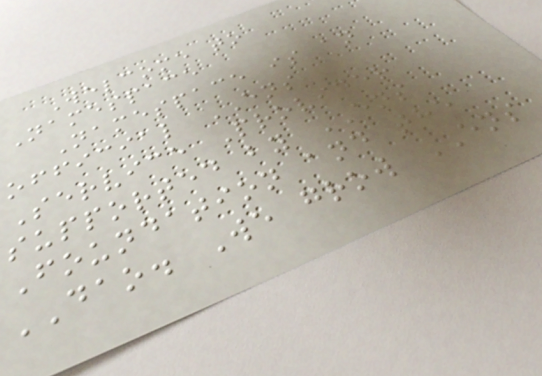Welcome to
Namespace
Namespace is an
official ENS
Service Provider
supported by ENS
Foundation and the
DAO. We grow ENS
